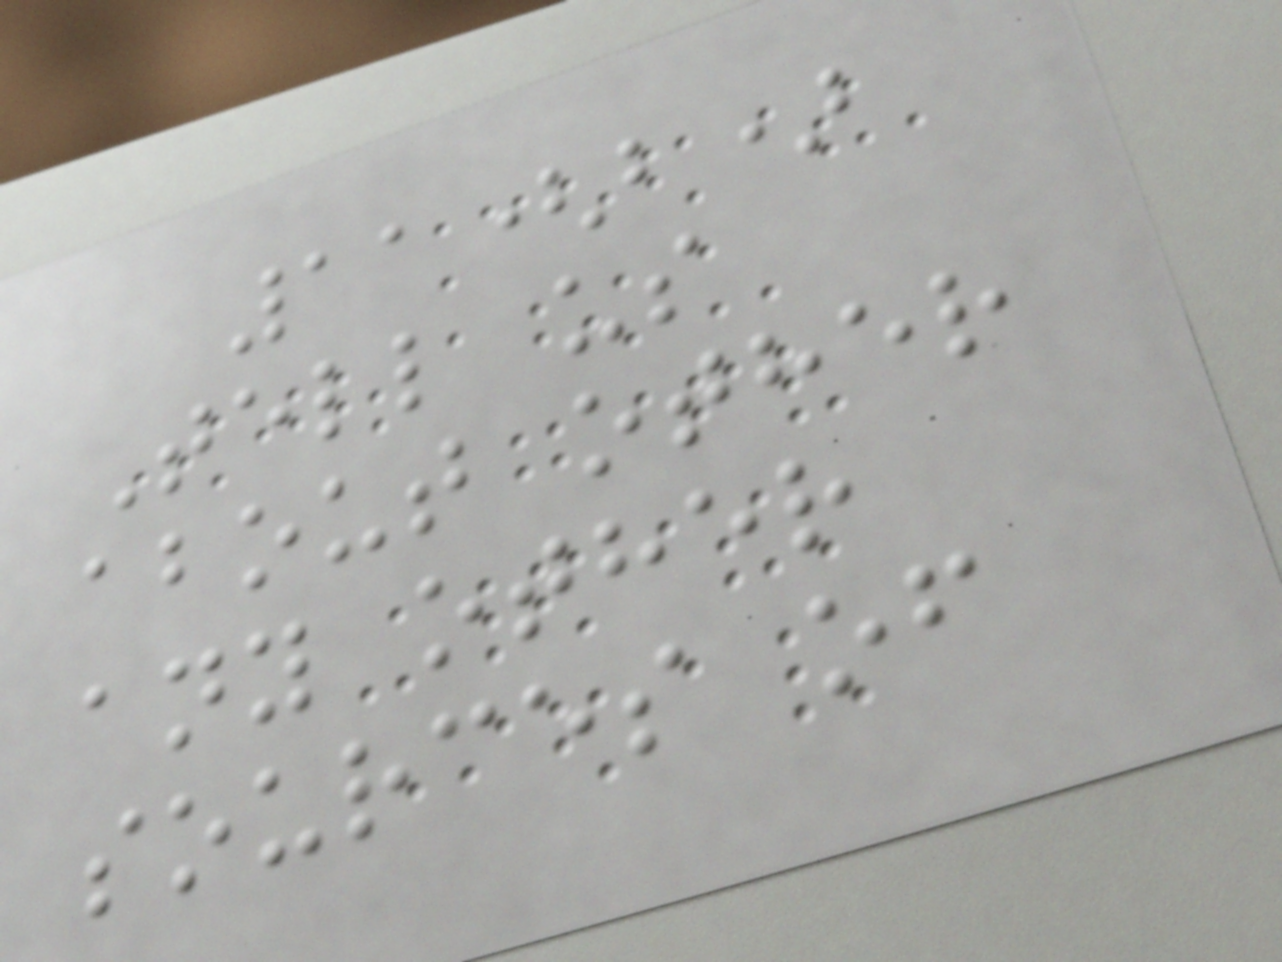11(b)
Tell us
about other
any other
sources of
